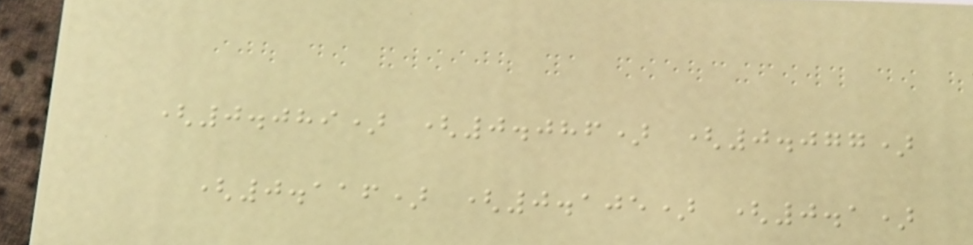(0.089) (0.086) (0.077)
(0.116) (0.105) (0.1)
